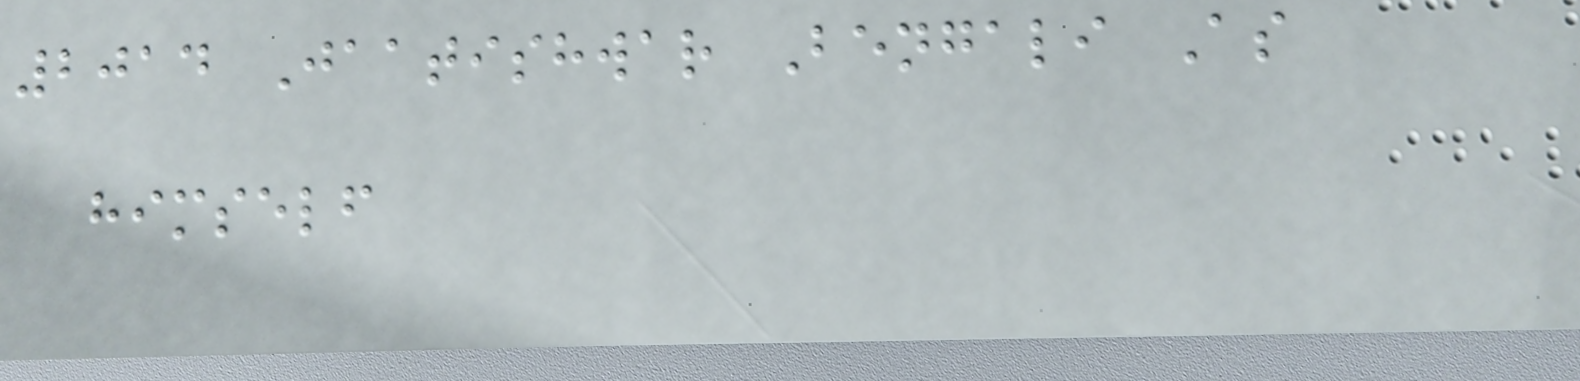2014 Jaatishwar Bengali As
himself
